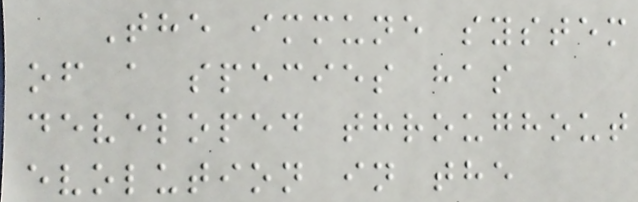The immune system
of a species has
developed throughout
evolution in the
